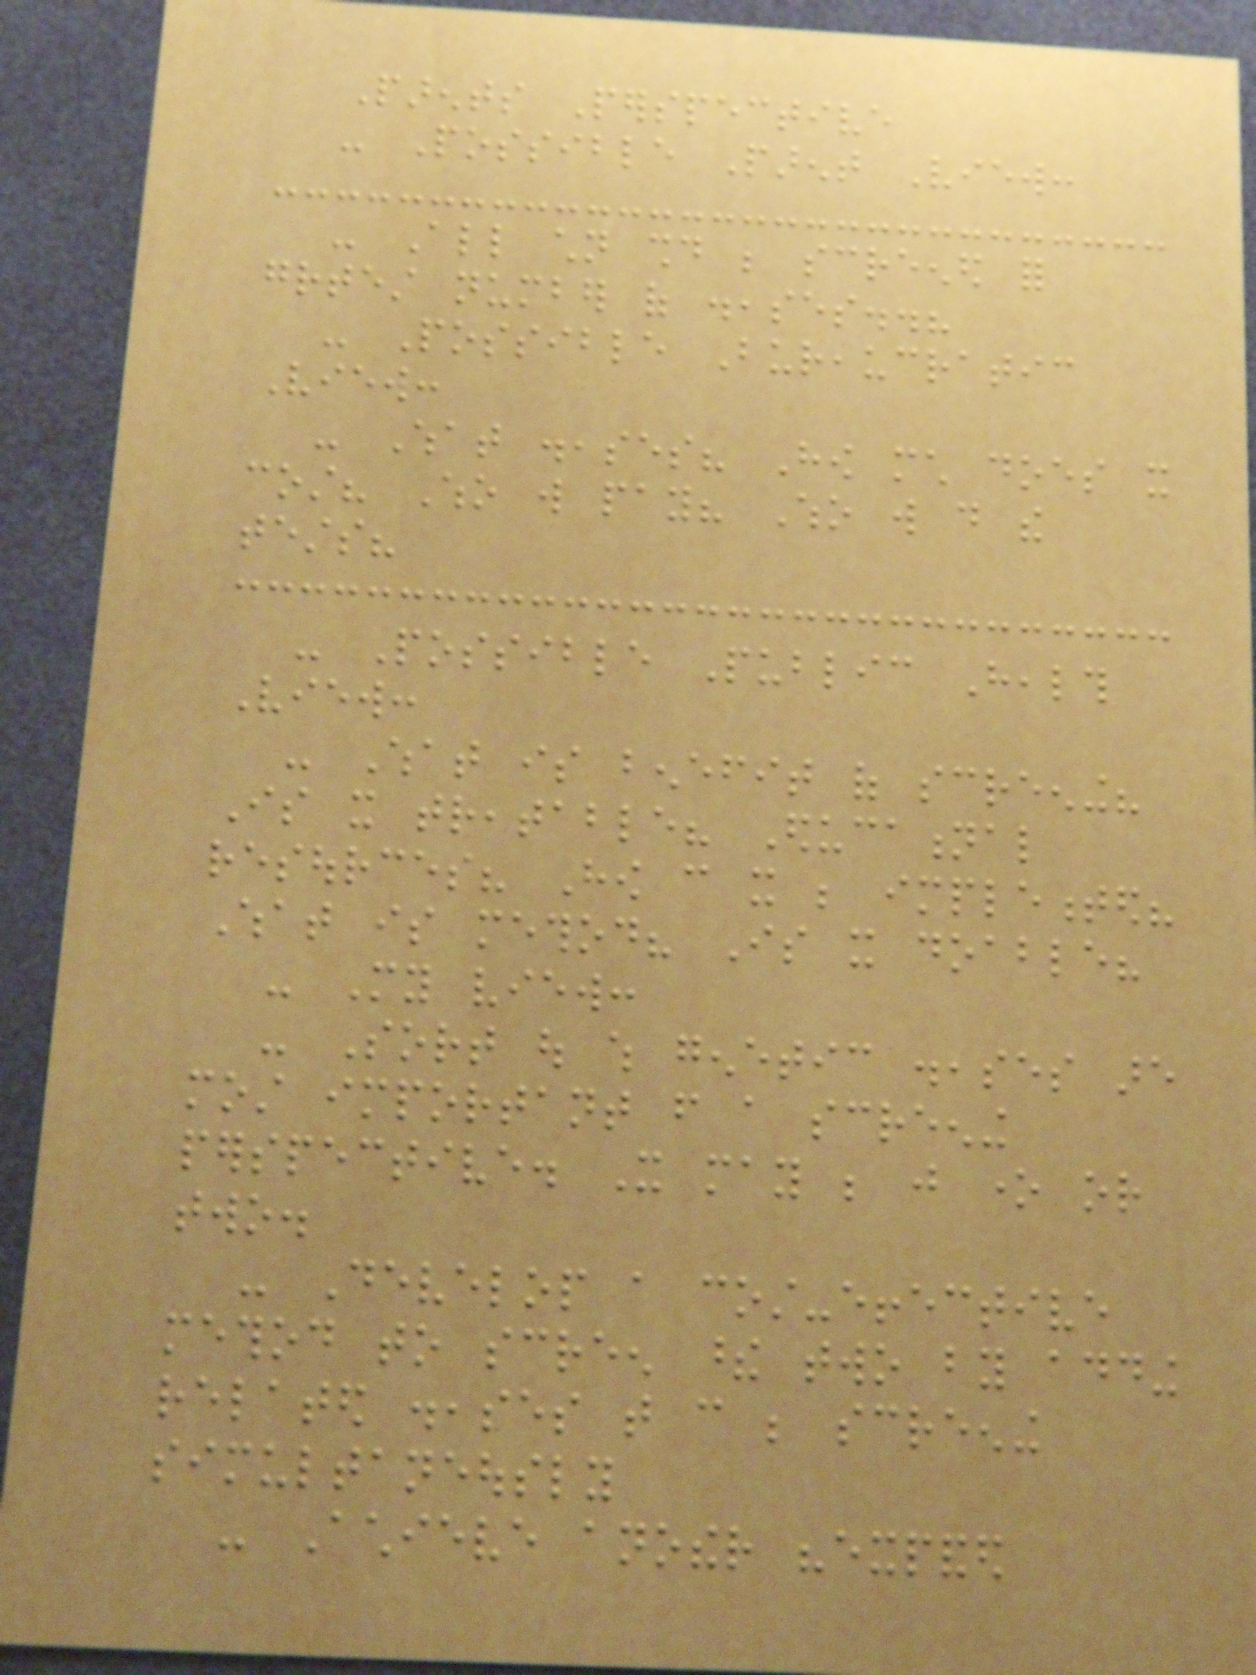Parents Perspective
- Possible Parent View:
- All children should be screened for
greatest number of diseases..?
- Possible Bureaucratic
View:
- What diseases? How much does it
cost? Who will pay? Who will do the
tests?
- Possible Public Health
View:
- What is benefit of screening?
Is it treatable? Educational
resources? How can it be implemented?
What is method? Is it doable?
- My view:
- Sort out which genetic diseases are
most important from a screening
perspective. It may be just one or
two.
- Develop a cost-effective
method to screen these two by adding
related diseases that can be screening
simultaneously
- Achieve another "expanded
